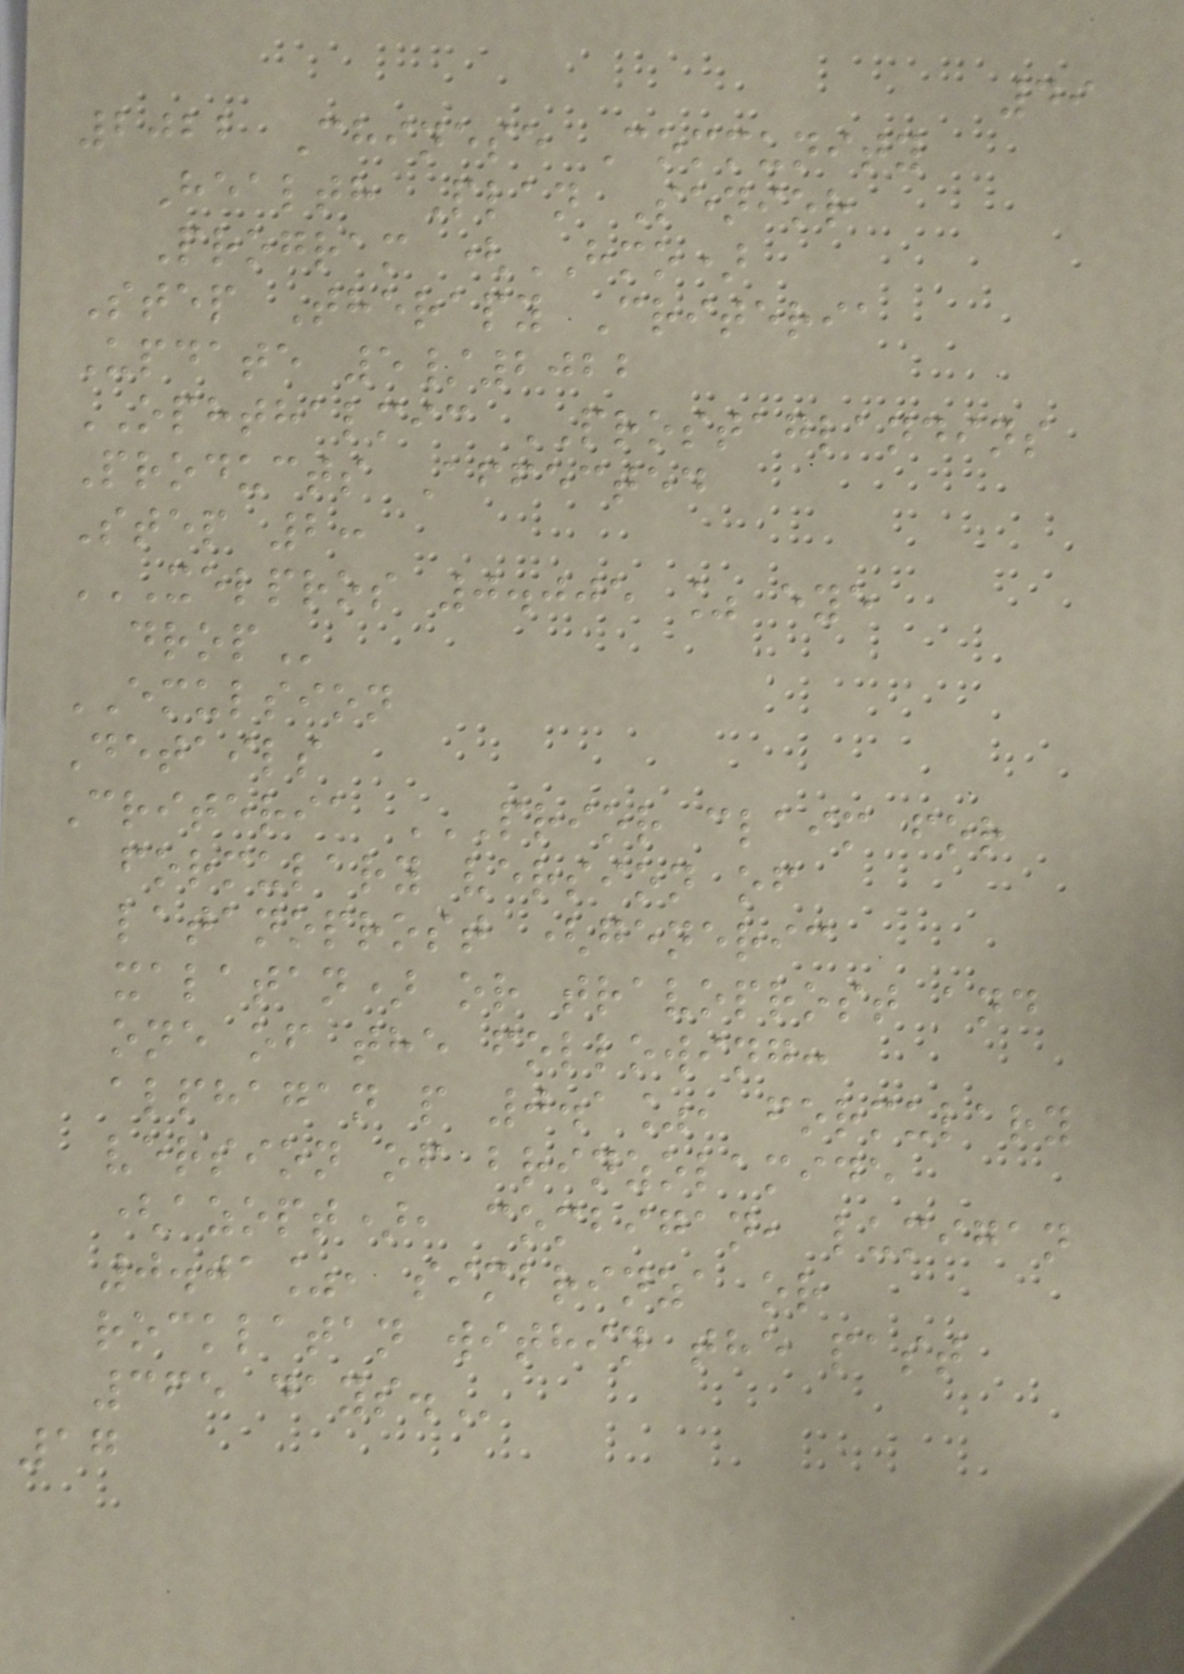49
2022 Chinese Community
Health Plan Senior
Program (HMO)
Step Therapy Criteria
Update 5/2022
OPHTHALMIC PROSTAGLANDINS
Products Affected
Step 2:
XELPROS 0.005 % EYE
DROP
EMULSION
Details
Criteria PRIOR CLAIM FOR
FORMULARY VERSION OF
LATANOPROST (GENERIC
XALATAN) OR TRAVOPROST AND
ONE OF THE FOLLOWING:
ALPHAGAN P 0.1%, FORMULARY
VERSION OF BRINZOLAMIDE
(AZOPT), COMBIGAN, LUMIGAN
0.01%, SIMBRINZA OR
ROCKLATAN WITHIN THE PAST
365 DAYS.
17
